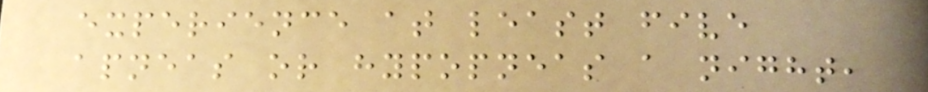experience at least five
apneas or hypopneas a night,
